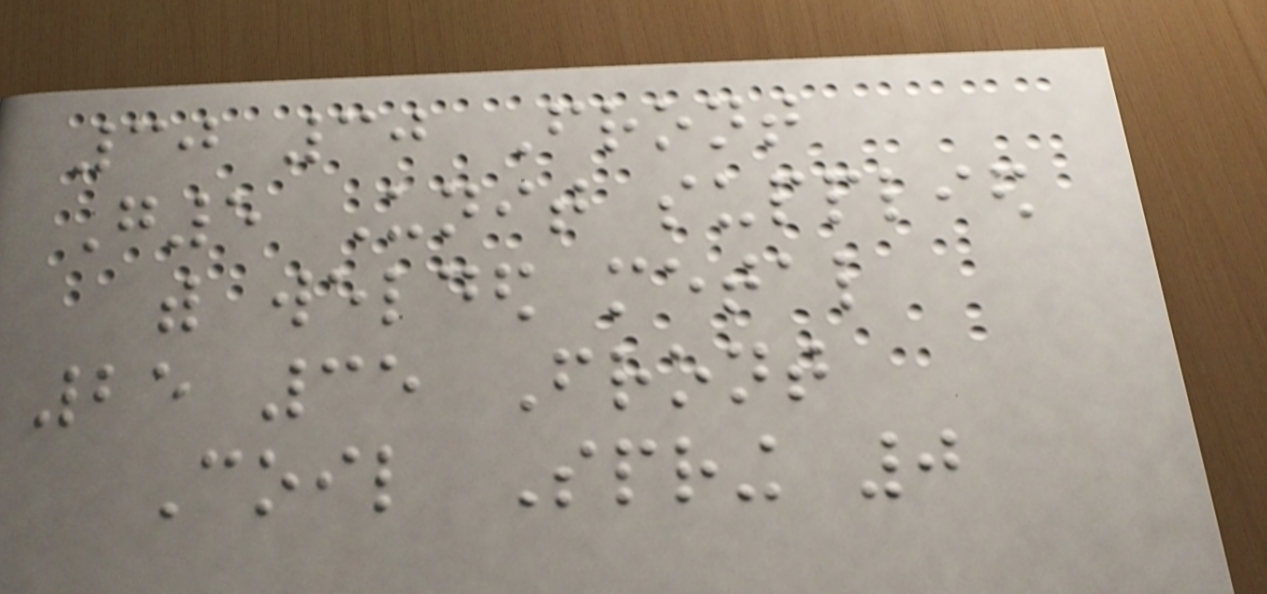30 30 Front
G5 Unit supplied
with welded metal
25 35 Front
Coil Spring 0
